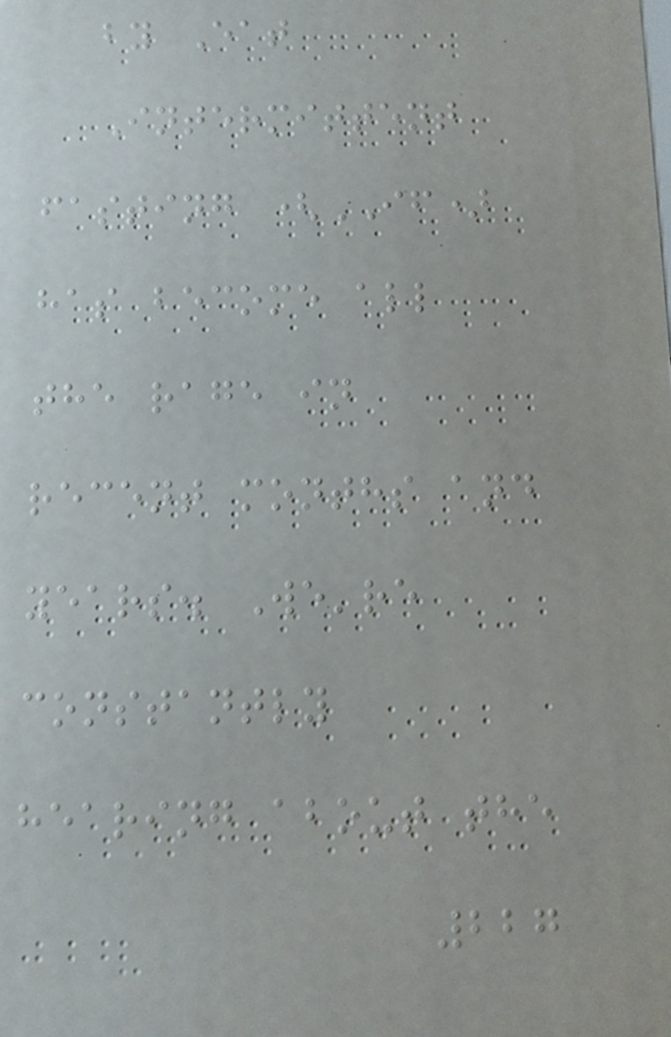by Eat
Intermittent
fasting (IF)
has become all
the rage in
recent months and
years. We're
constantly
hearing about the
227
